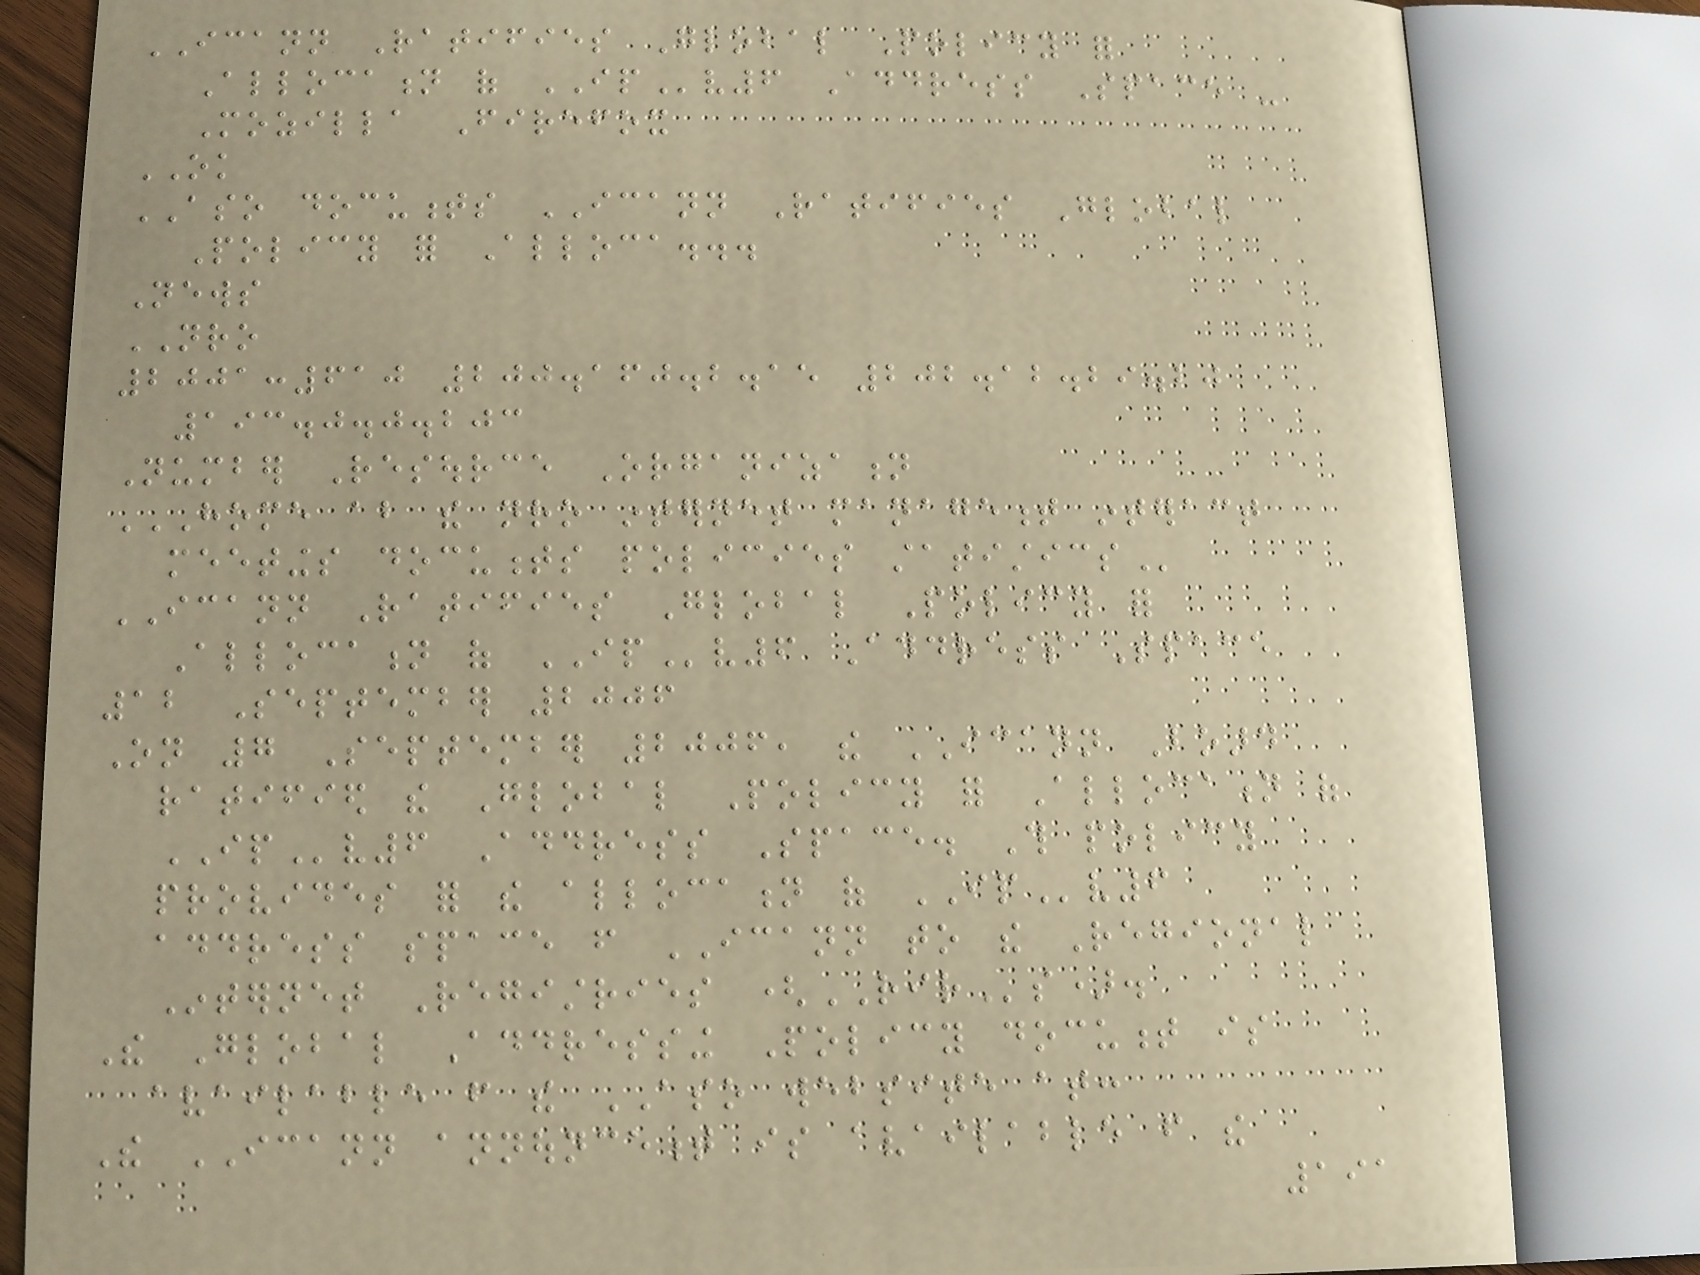ICANN Ratifies Global Policy for
Allocation of IPv6 Address Space -
Mozilla Firefox
OK
ASO documents ICANN Ratifies Global
Policy for Alloca...
News
NRO
2001:610 200.160.2.15 202.12.29.20
193.0.0.203
Number Resource Organization
HOME ABOUT THE NRO INTERNET MANAGEMENT INTERACT
MEETINGS DOCUMENTS POLICIES STATISTICS
ICANN Ratifies Global Policy for
Allocation of IPv6 Address Space
12 September 2006
On 7 September 2006, the ICANN Board
ratified the Global Policy for Allocation of
IPv6 Address Space. This policy
provides for the allocation of IPv6
address space from ICANN to the Regional
Internet Registries (RIRs).
The Global Addressing Policy document is
available from the ASO website at:
The ICANN announcement is available from the
191
